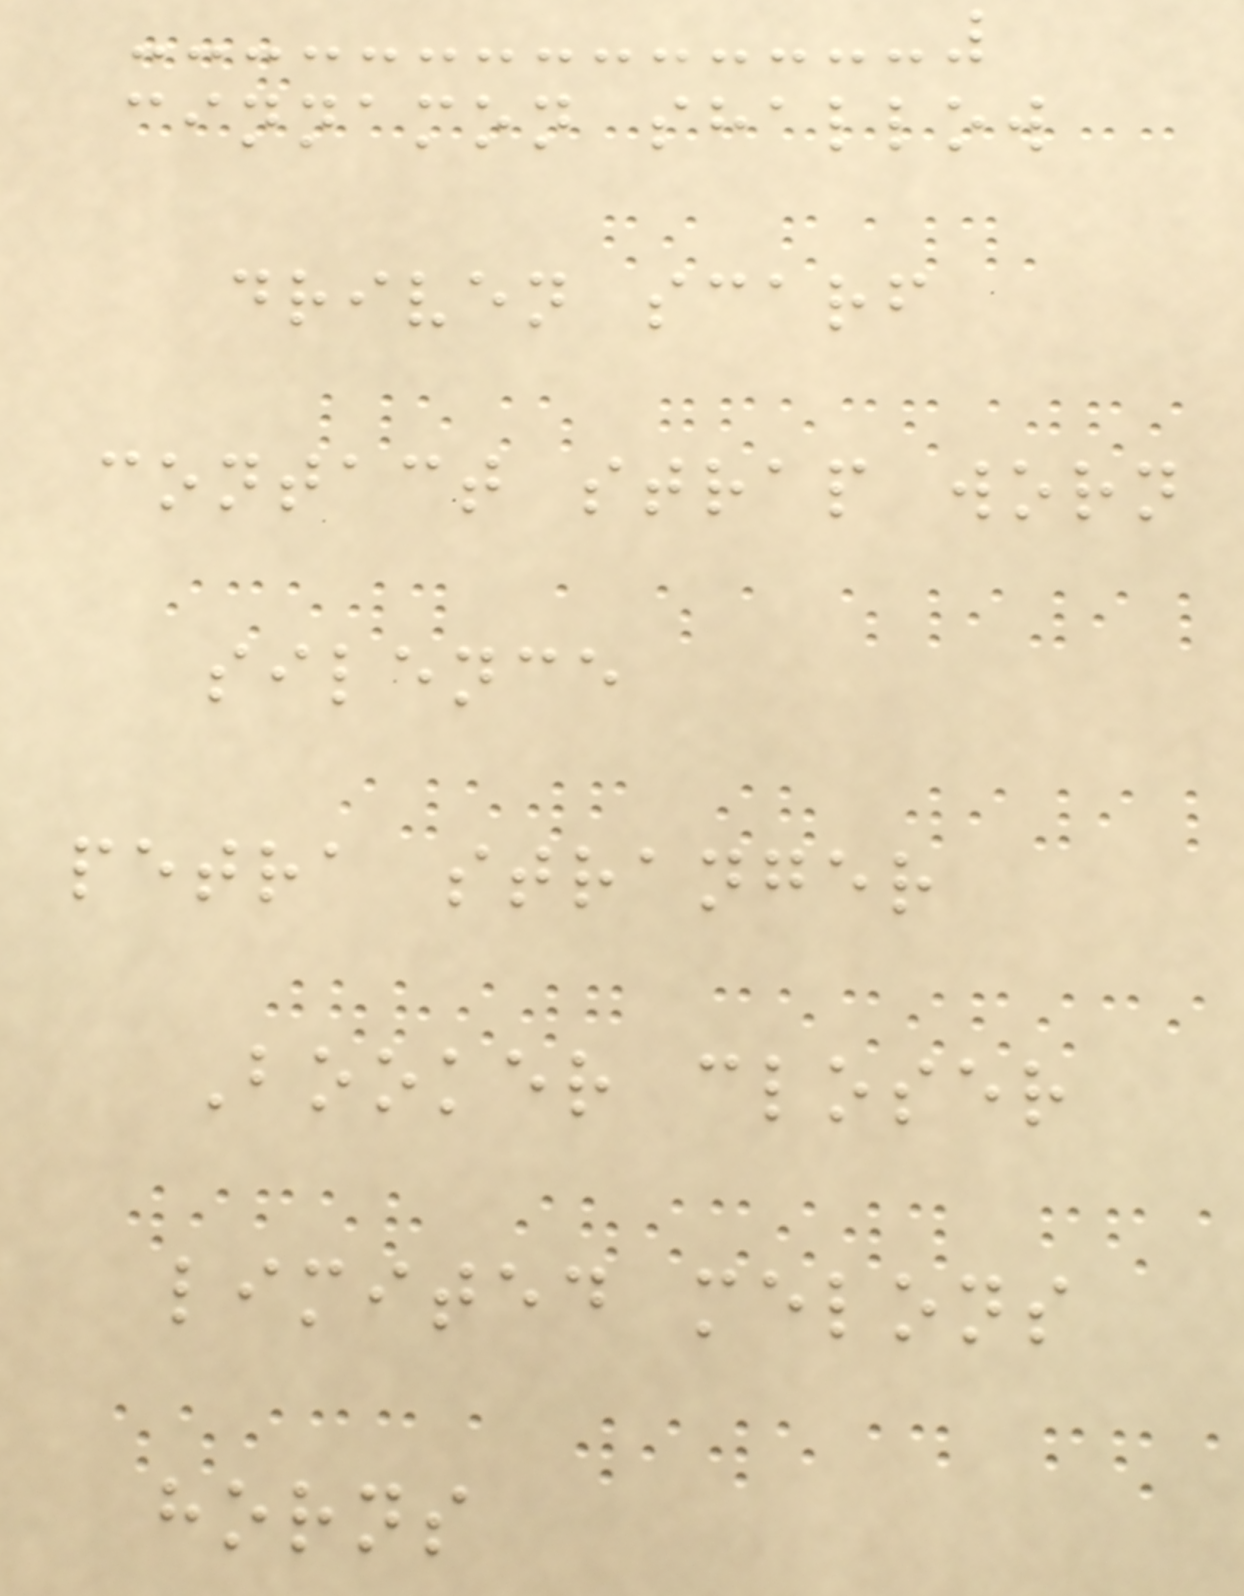cinnamon shallow
driven scarf
contact strap worn
silence
petra stranger
Booker closer
limited melons
horns
